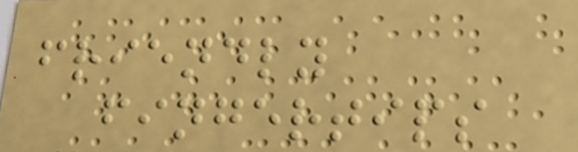friendly
fingertips
